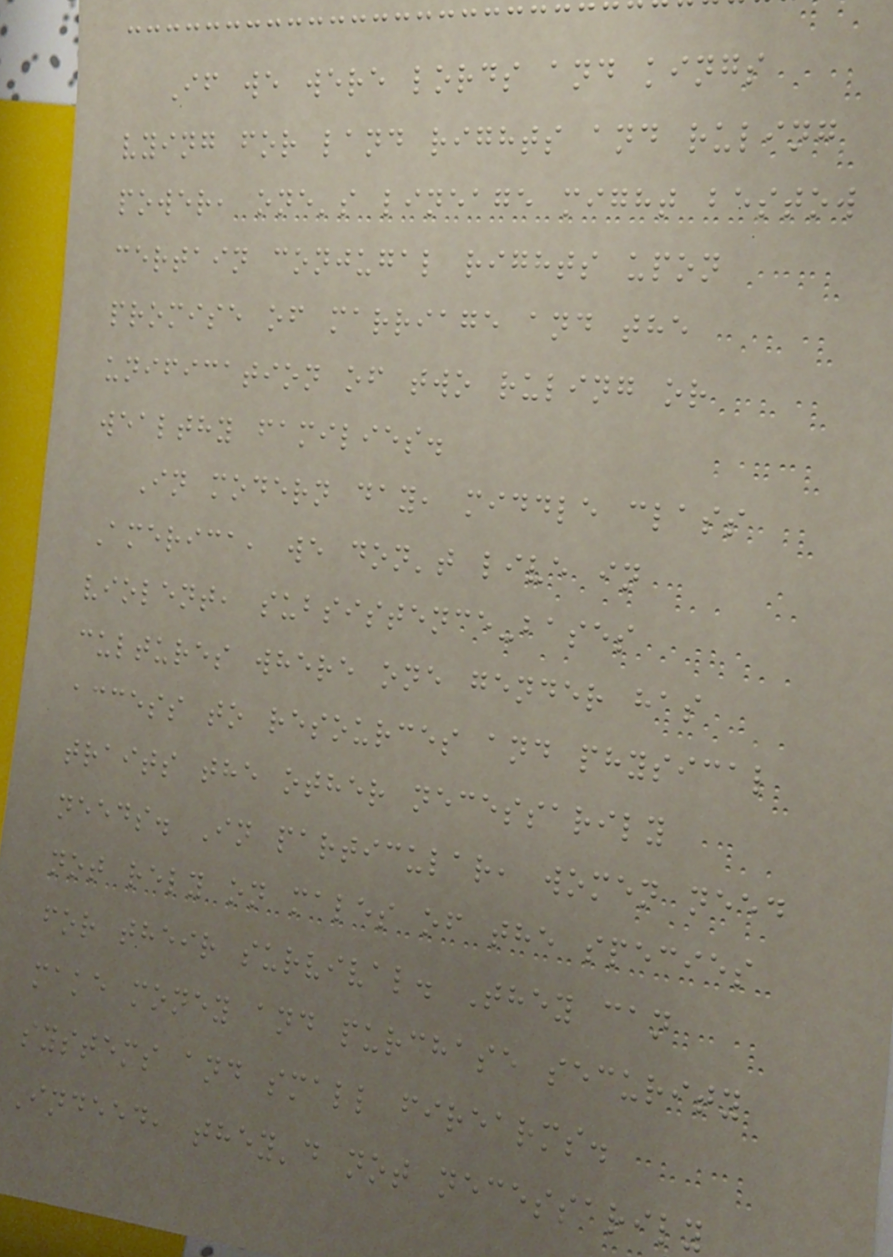If we were lords and kings
vying for land rights and ruling
power, one's lineage might bestow
certain conjugal rights upon
promise of marriage and the
unification of two ruling or
wealthy families.
In modern day, middle class
America, we don't live in
violent, subsistence-bases
cultures where one gender has
access to resources and physical
traits the other necessarily
needs. In particular, women need
not rely on males of the species
for their survival. They can
make money and purchase security
systems and small firearms.
Indeed, they'd not necessarily
